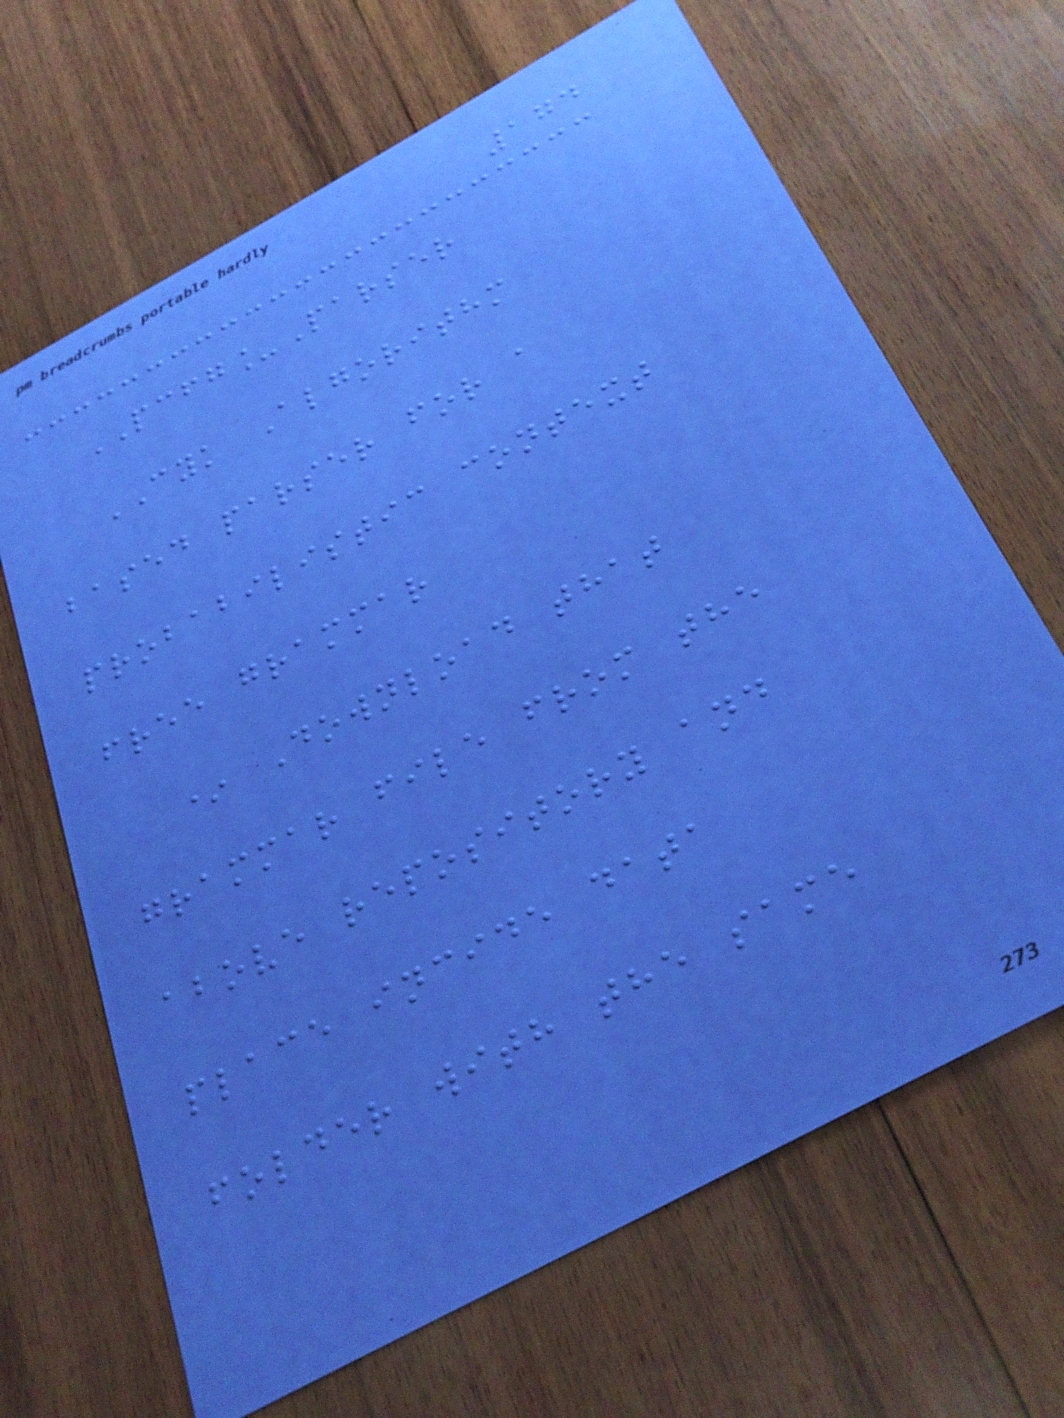174
PCFG_Parser
CYK Algorithm
based parser for a
probabilistic context
free grammar
* Download that
grammar file from the
above repository and
place incide data
folder with the same
